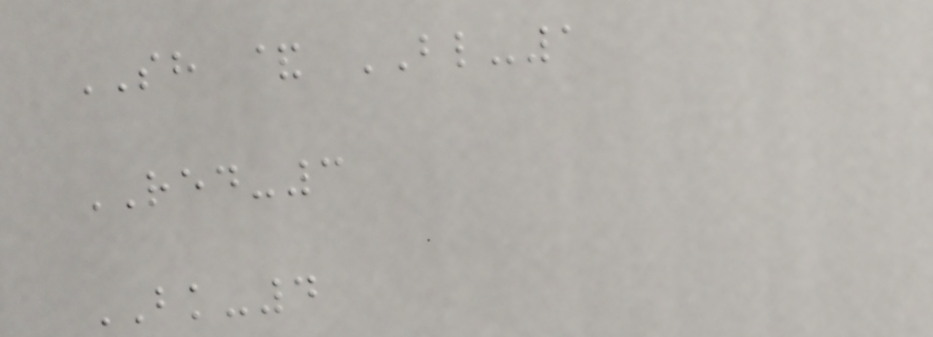SH & BL-1
RED-3
BK-4
